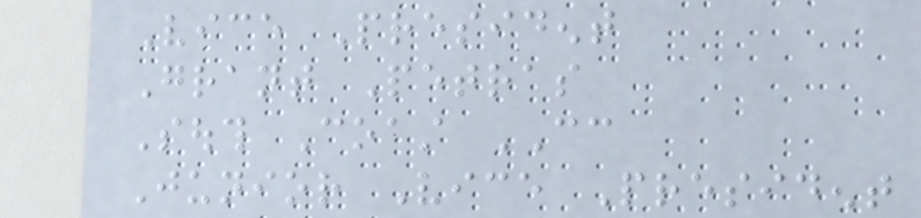Vice President
Grant Petras
South Coast CC
Junior Vice President
